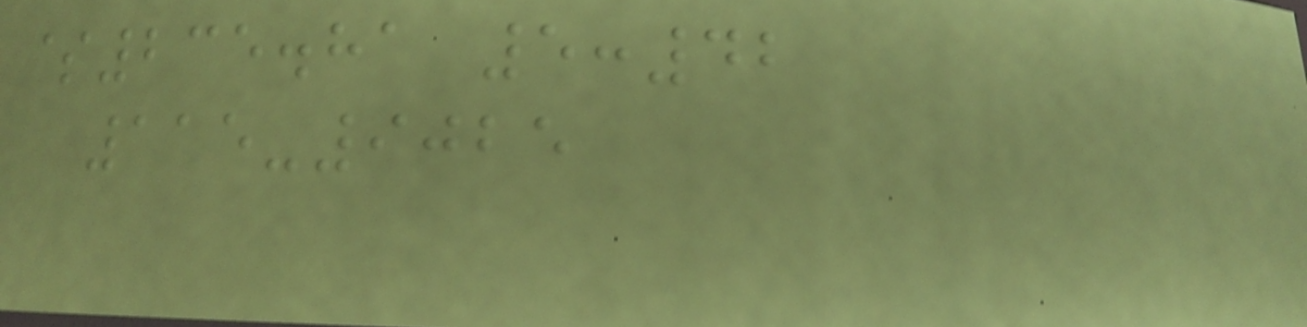$235.81 5:42
115-9025
